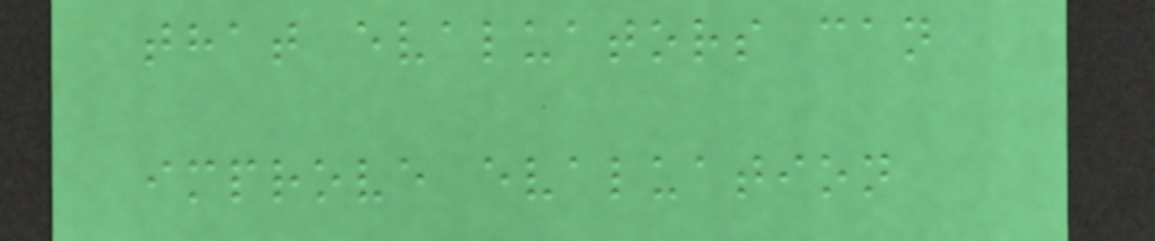that evaluators can
improve evaluation
